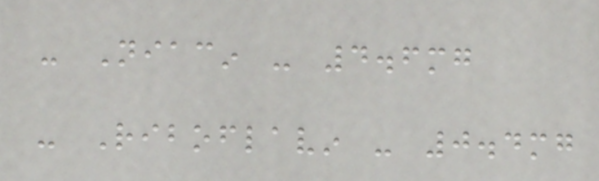- Niacin - 4.6mg
- Riboflavin - 0.4mg
